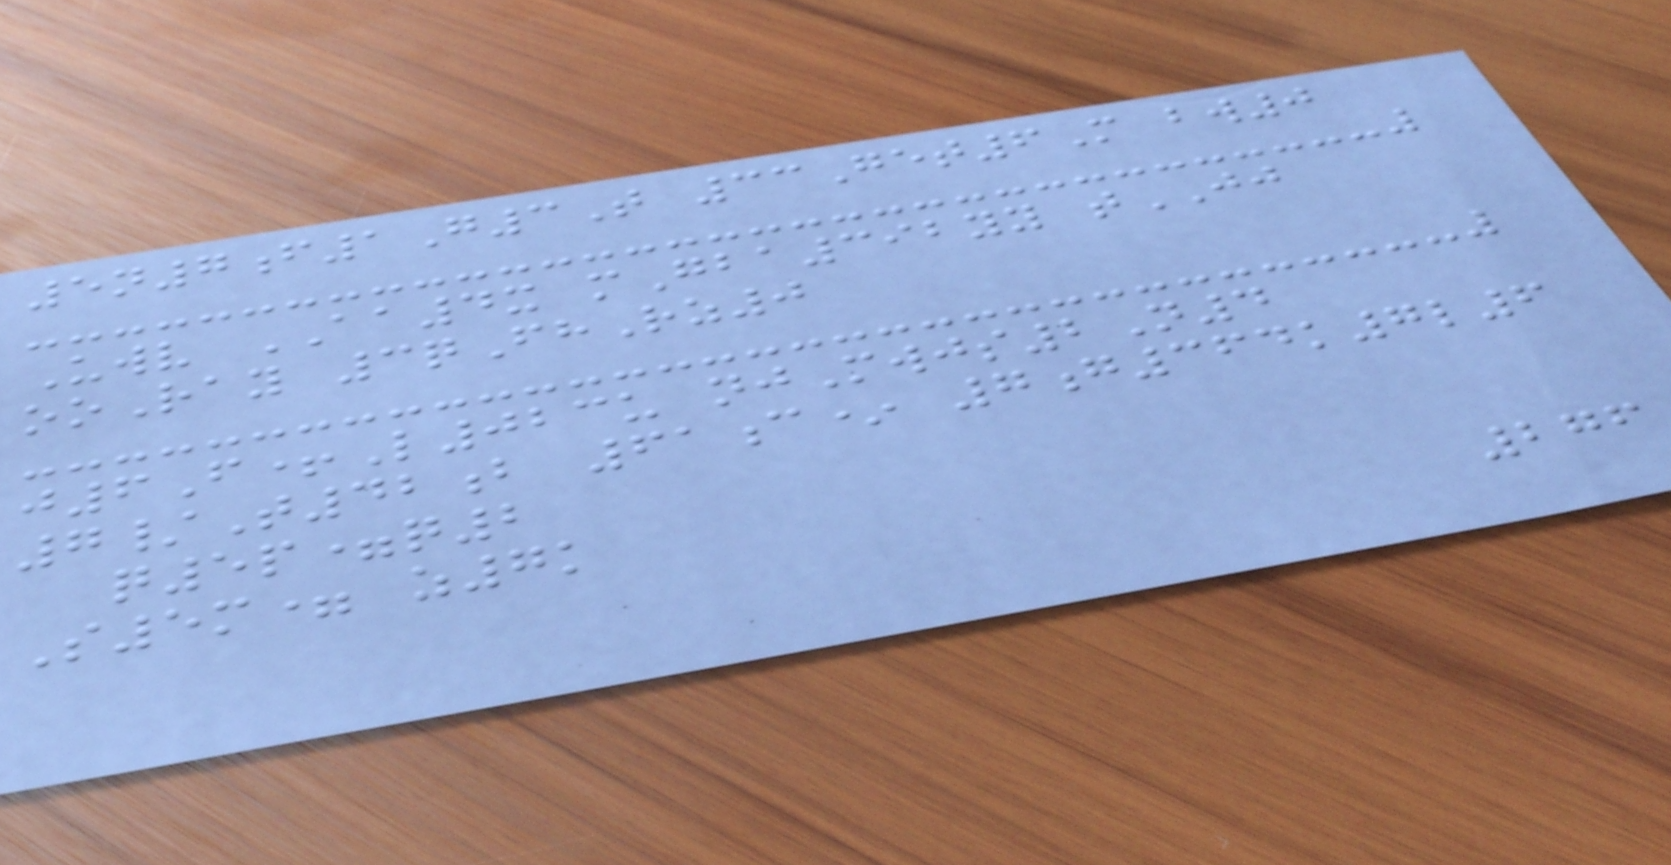5n7f1G3T 33Get6M bw0
Uwv AA4x mGba392yy tJJ
ooRay 3qFhRz0
j6F+L023u njMwjs2N4
7/T42b 61c* 7g364k7l6
q5p=q2
S5m= z7k
276
